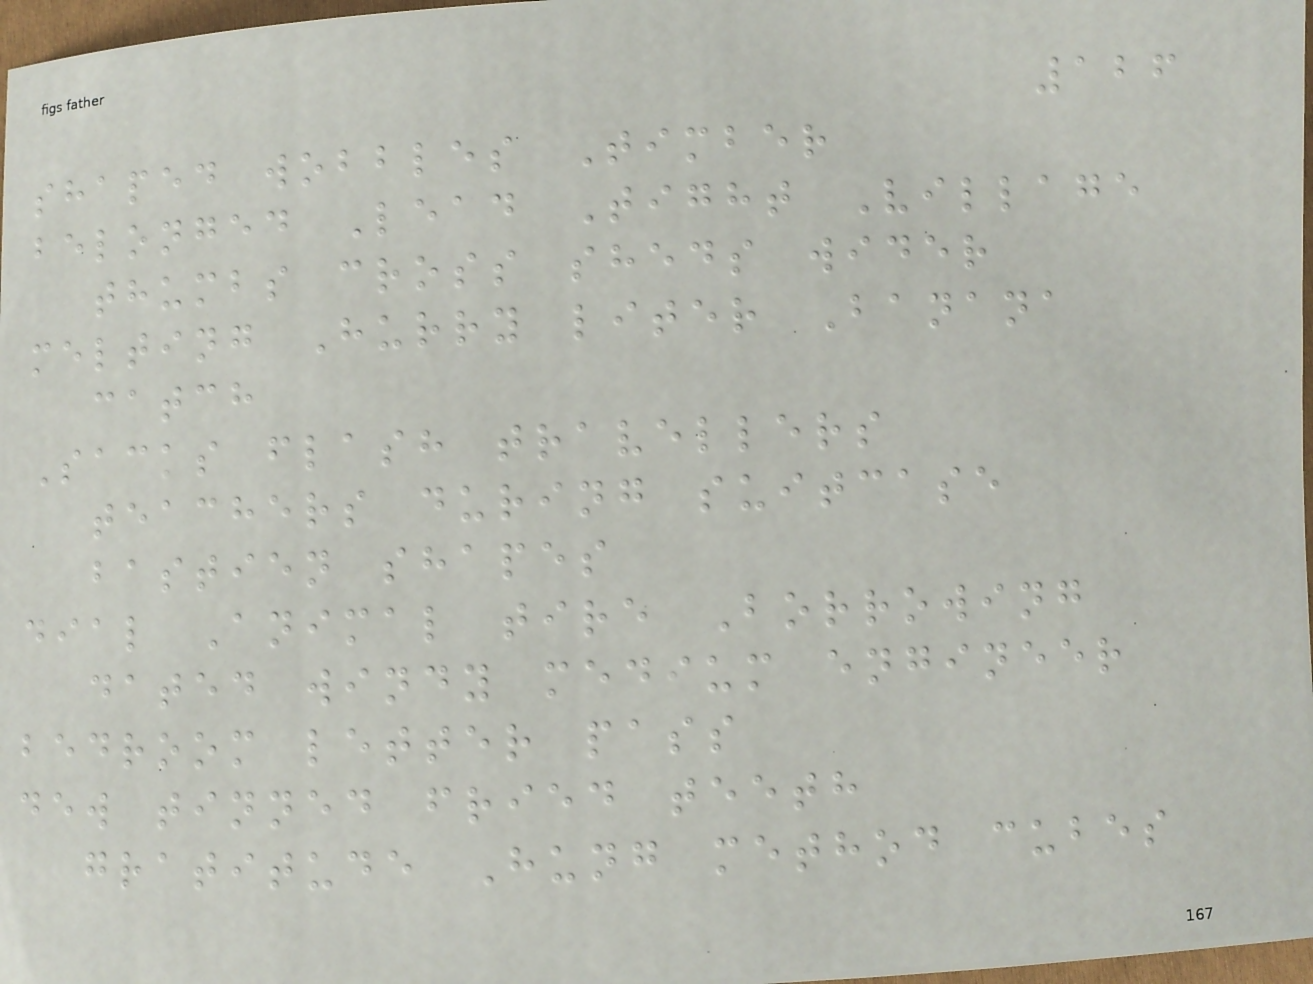126
shaped wobbles Timber
belonged Lead Tight Village
thumbs cross sheds wider
melting Hurry liter Banana
catch
Sacks flash travellers
teachers during suitcase
bastien shapes
dial Animal tire Borrowing
dated windy medium engineer
bedroom letter pass
dew tinned fried teeth
gratitude Hung method cubes
